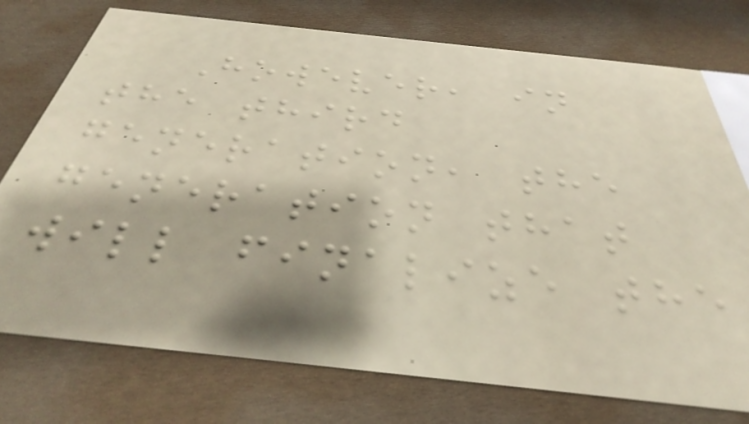However, in
the third
generation, the
generation that
will finalize the
